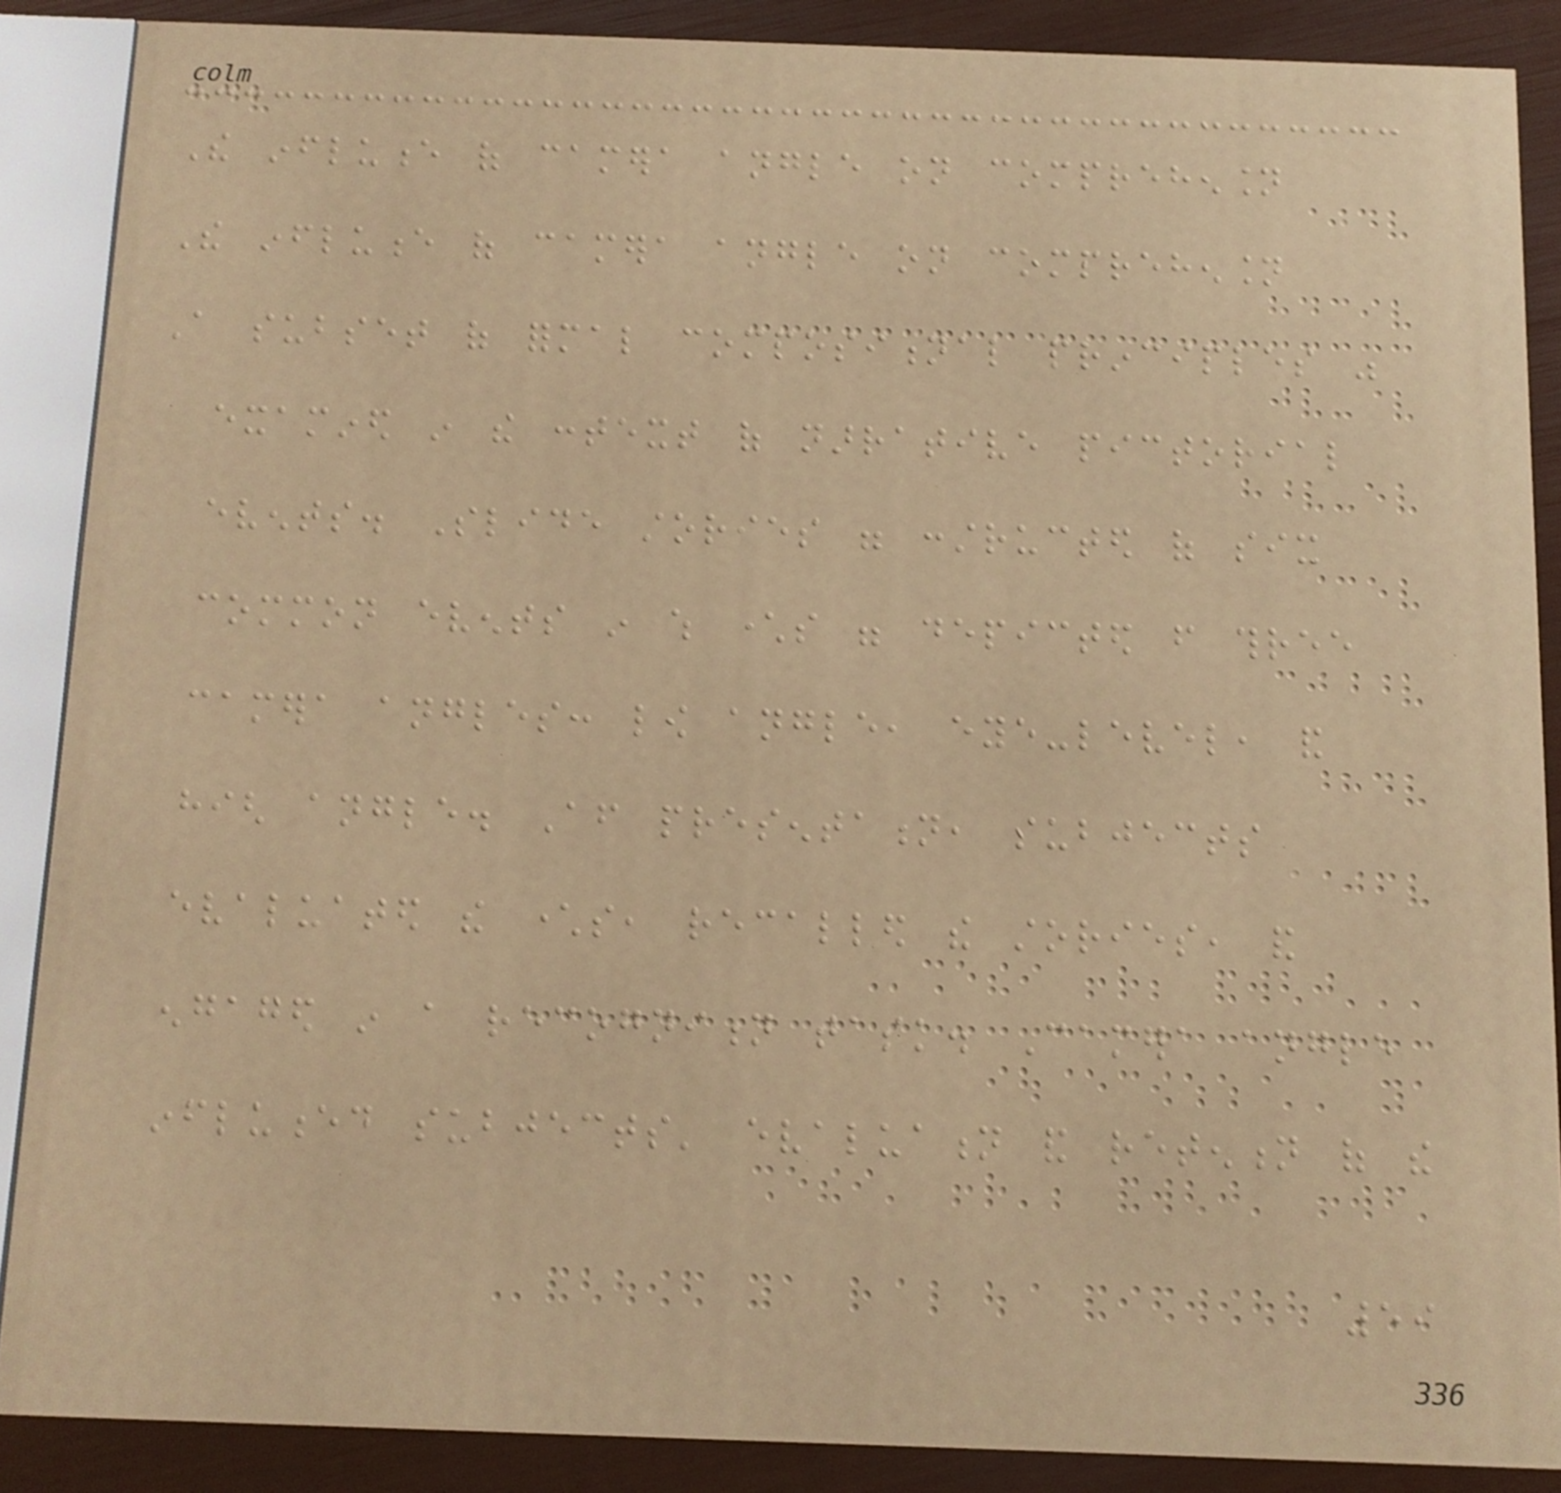The influence of camera angle on comprehension
The influence of camera angle on comprehension
A subset of formal compositional principles was
examined in the context of narrative pictorial
events. Slide stories were constructed of six
common events in which characters were depicted from three
camera angles: low angle, eye-level, and
high angle. After presentation, subjects
evaluated the characters, recalled the stories, and
engaged in a recognition task. Camera angle
influenced subjects' evaluation and retention of the
59
